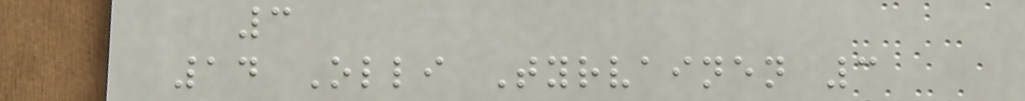3
14 Olli Tyrvainen 3
